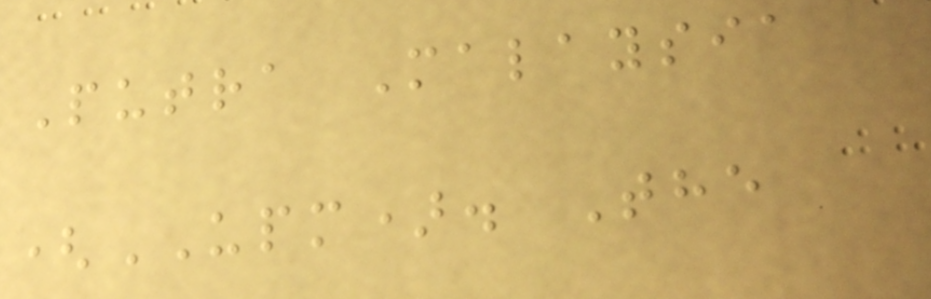Putra Malaysia
(UPM). The
